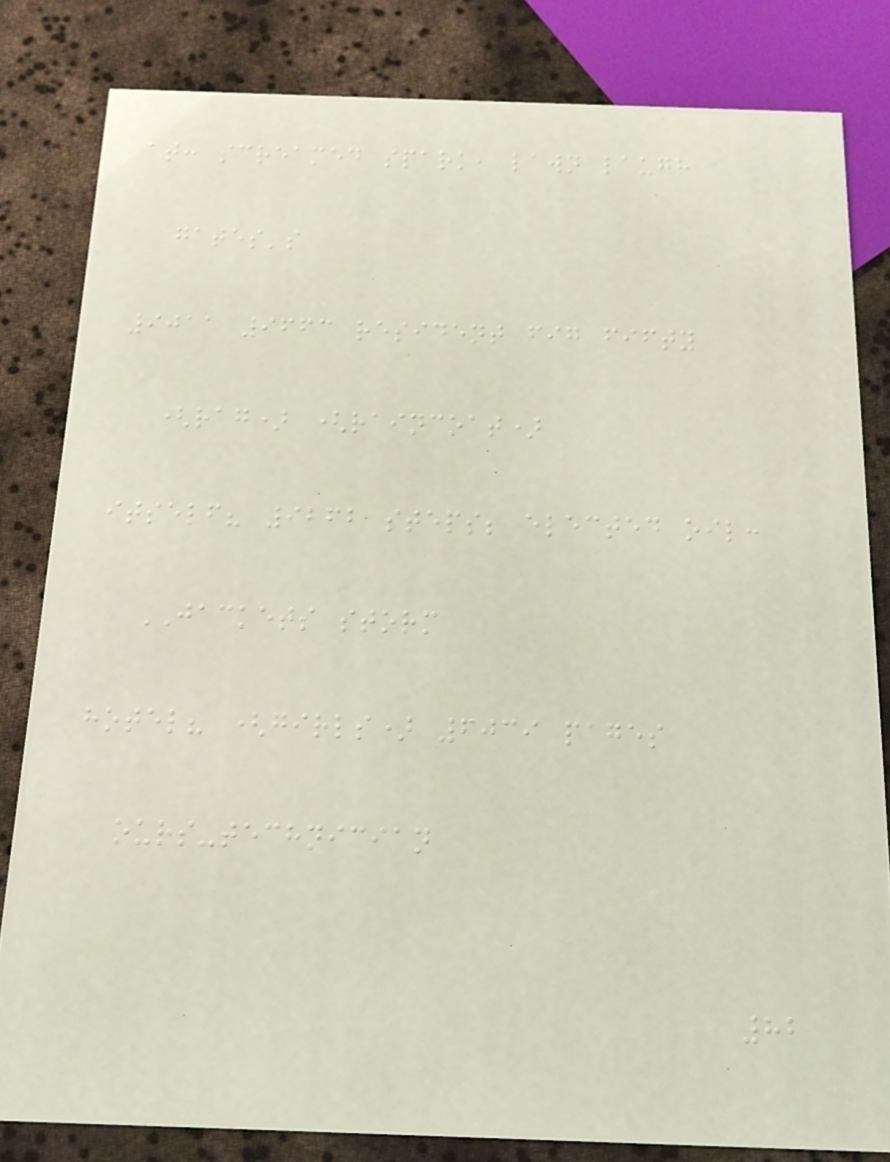at: screamed spark, lawn laugh
gates's
9011 9663 resident fig fifty
(rag) (raincoat)
itself? 9262 steps; elected oil:
JACKETS storm
hotel? (girls) 6039 pages
ours-technician
82
